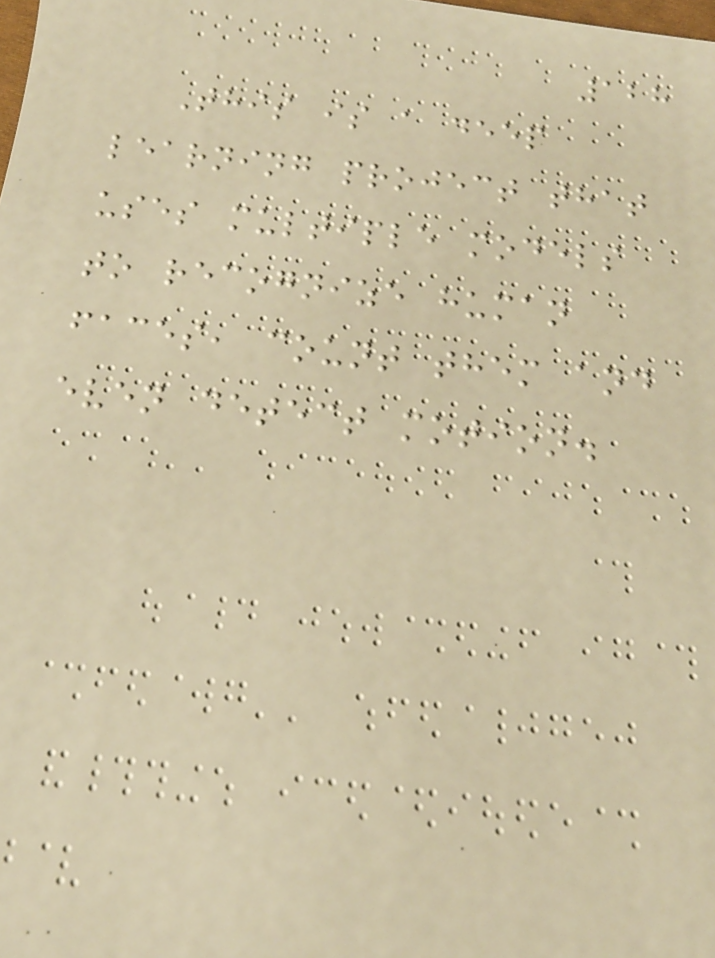128
This is a deep
learning project that
uses multiple models
to recognize human
faces, count them and
even detect motion.
